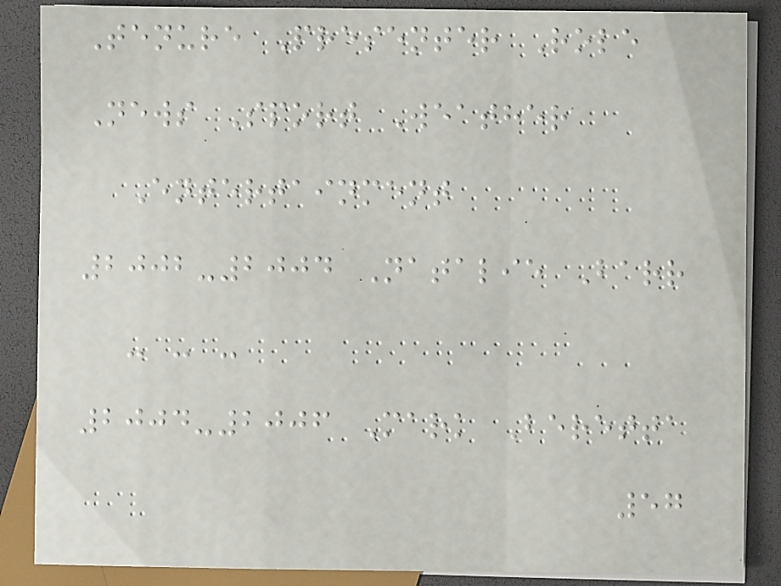Tenure Presenter Role
News Sport Weather
Entertainment
2002-2004 Natalie Barr
- - -
2004-2006 Mark Beretta
57
